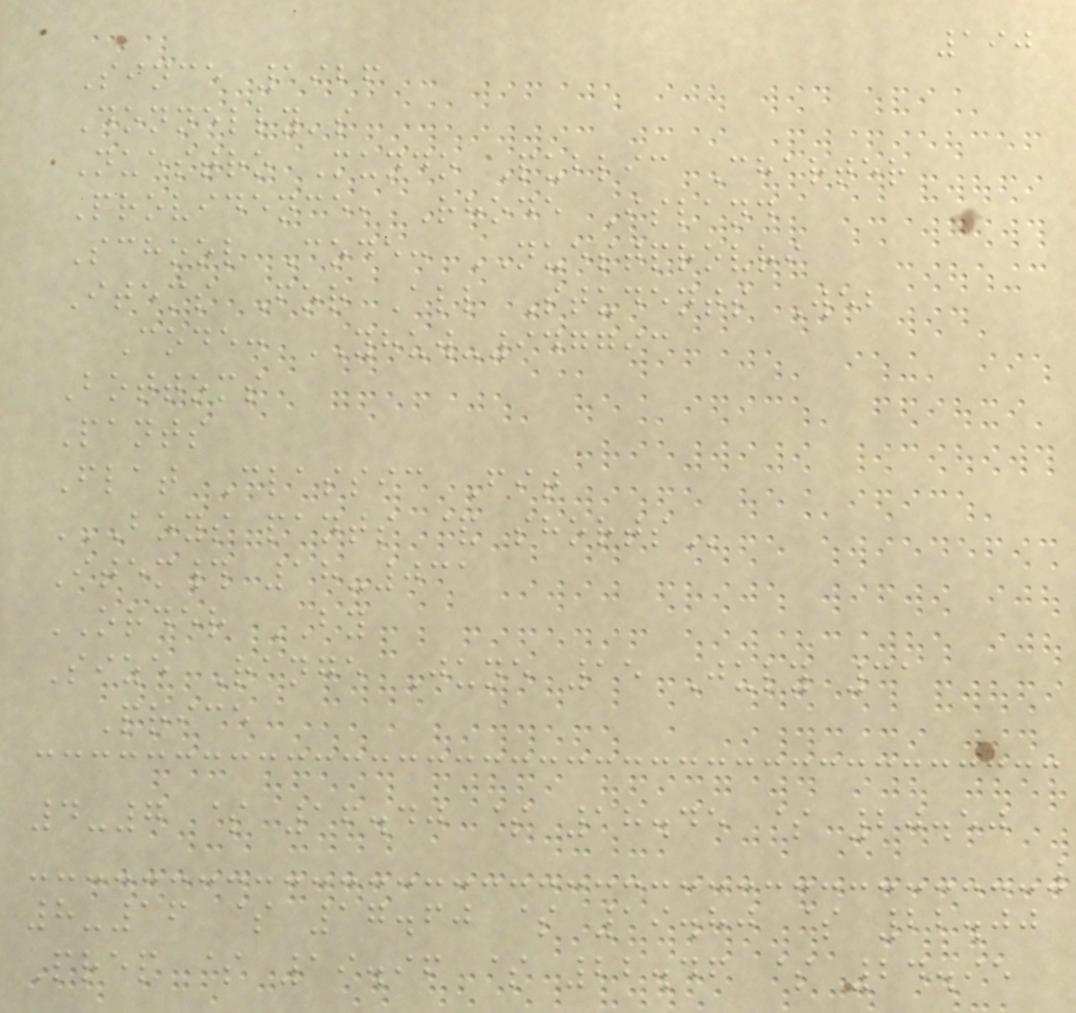190
Since 1926
Donnelly's
Nuestro Mundo Public Charter
Providence, Rhode Island
School Code: NUESTPROVRI
Items For All Students Web
Code: YHUW-947793
Bottoms
Pants
Flat Classic Fit
BOYS PANTS & SHORTS
Item# 18-031
ORDER BY
Size Range June 15 July 31
Price
4-7 $ 16.40 $ 18.45 $ 20.50
8-16 $ 17.60 $ 19.80 $ 22.00
Prep $ 19.96 $ 22.46 $ 24.95
